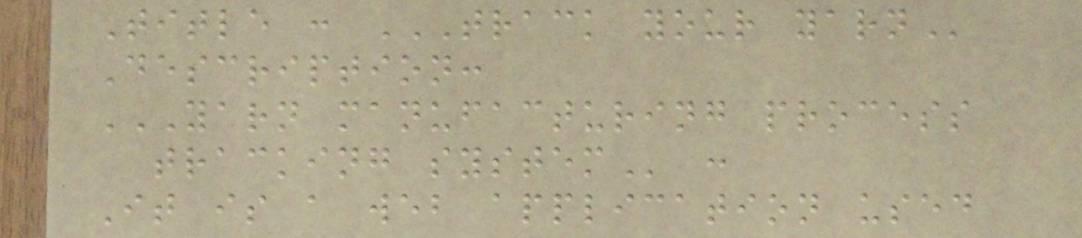Title : TRACK YOUR YARN
Description:
YARN MANUFACTURING PROCESS
TRACKING SYSTEM :
It is a web application used
